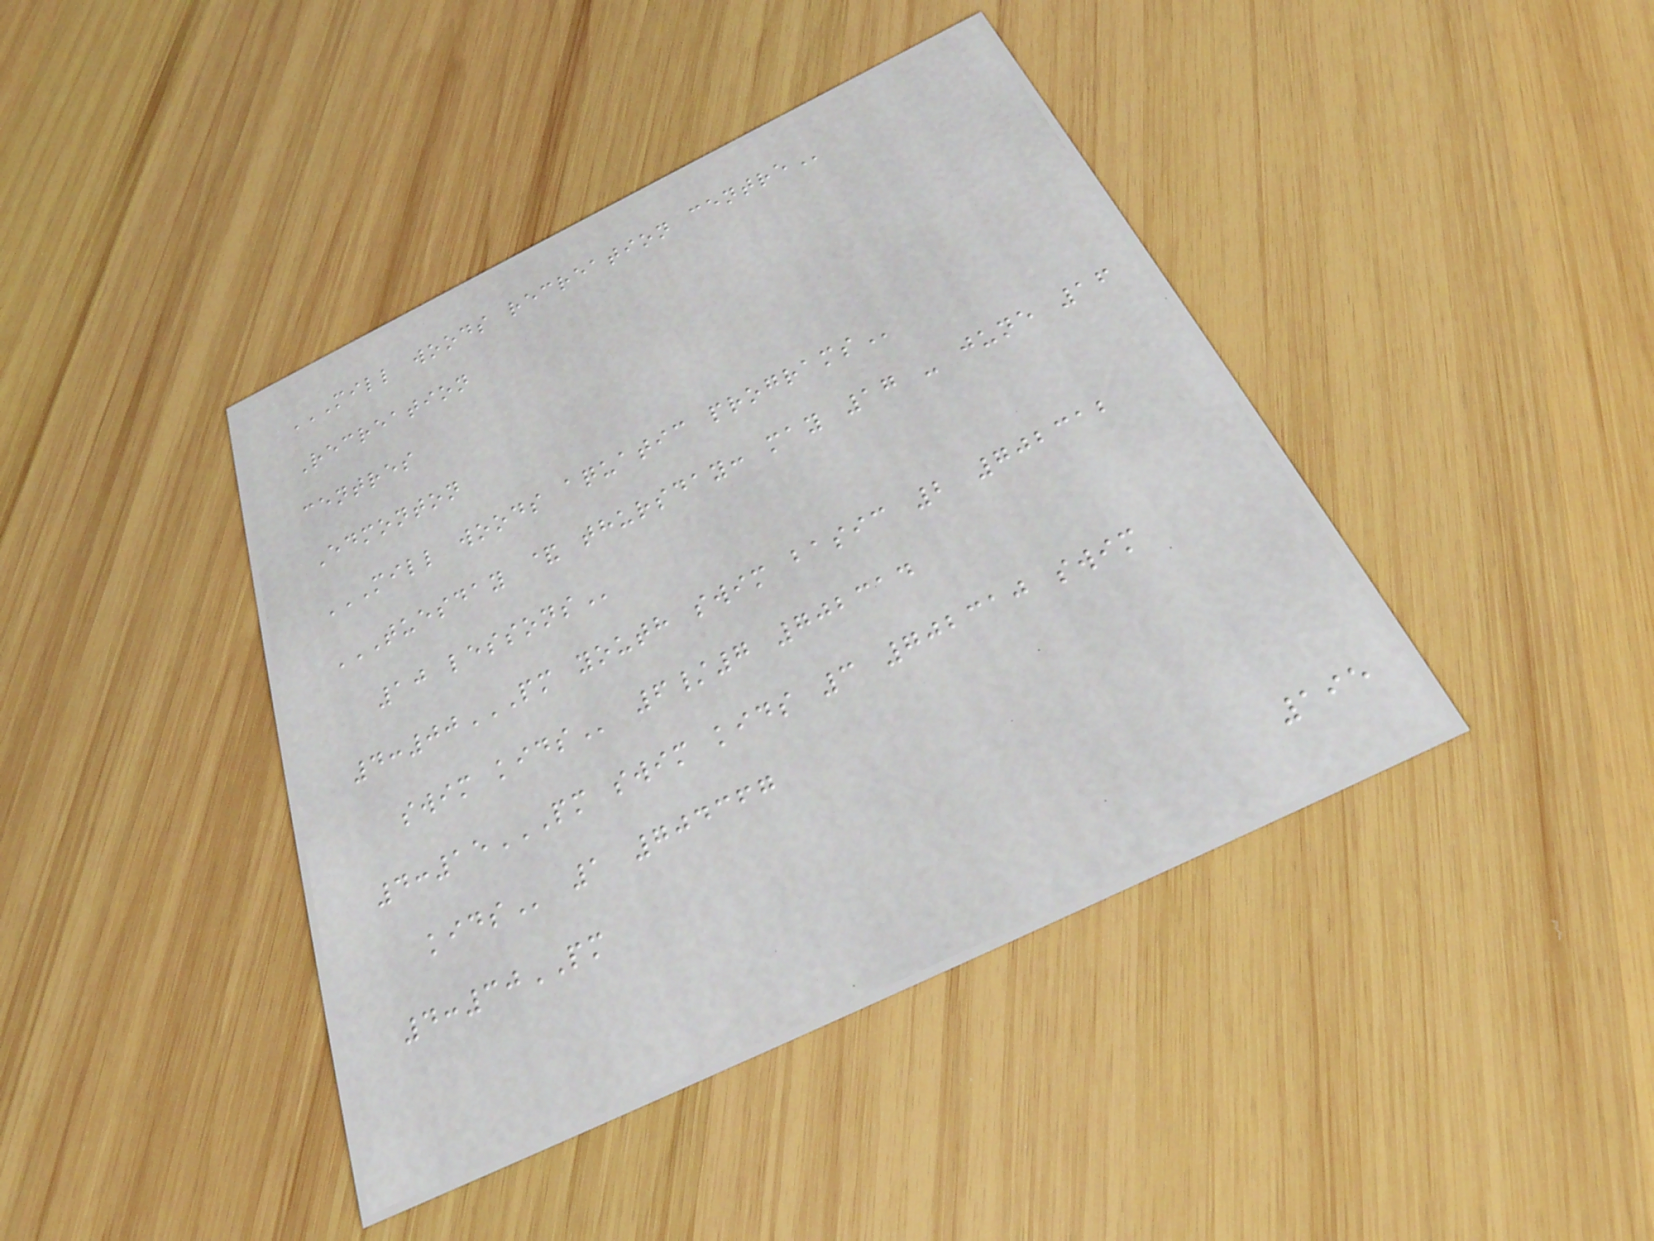MILL WOODS RECREATION CENTRE
Recreation
centres
Edmonton
MILL WOODS AQUATIC PROGRAMS
TUESDAY & THURSDAY: MAY 17 - JUNE 16
10 LESSONS
4:00PM YOUTH SWIM BASIC 2 702312
SWIM KIDS 6/7 702314
4:15PM SWIM KIDS 3 702310 SWIM
KIDS 1 704367
4:30PM
195
